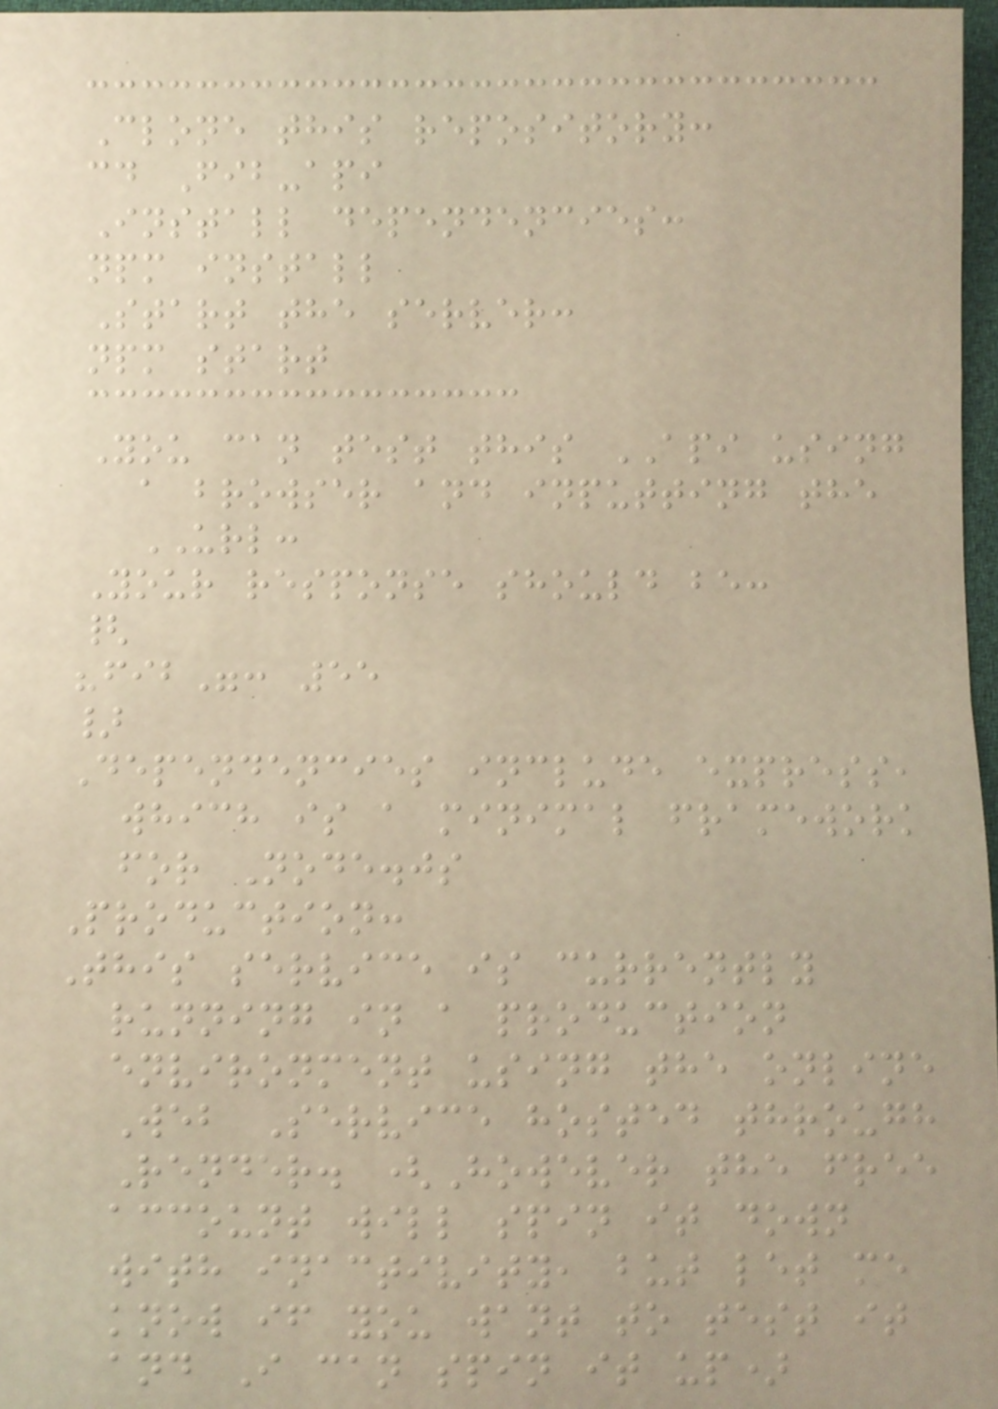Clone this repository:
cd Fib-api
Install dependencies:
npm install
Start the server:
npm start
You can test this API using
a browser and inputting the
URL:
Your response should be:
{
"fib": 55
}
Dependencies include express,
which is a minimal framework
for Node.js
Production:
This service is currently
running in a production
environment using the online
Web Service hosted through
Render. (However the free
account will spin it down
with inactivity, but let me
know if you want to test it
and I can spin it up)
